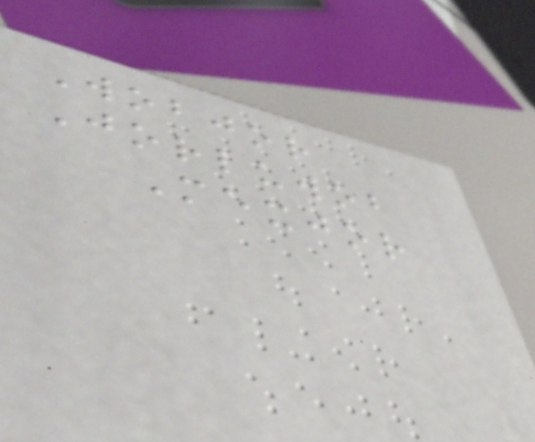Wobjor
Jorluwob
Mexjor
